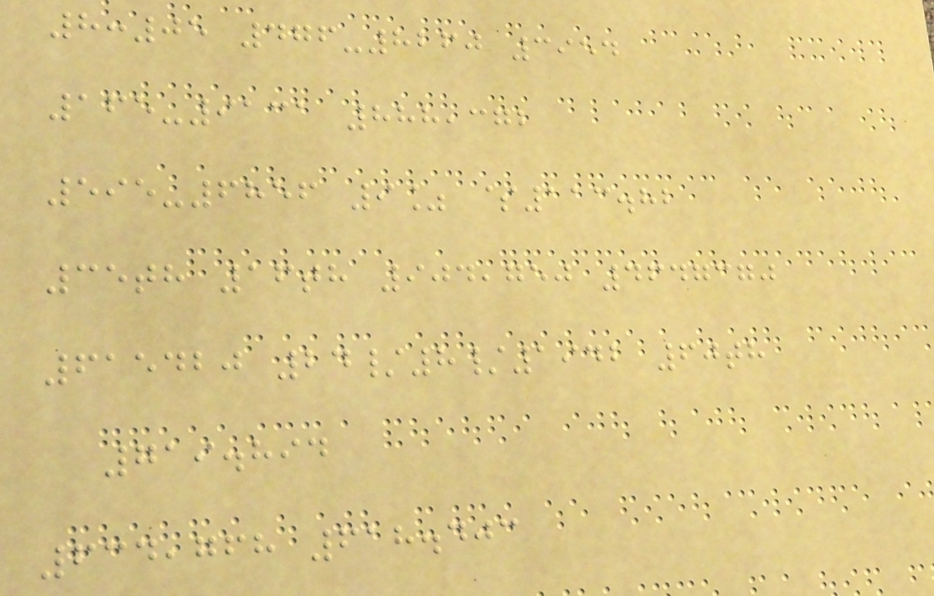8:05 476-8260 3954
165-9131 888,372
595-6856 9% $113.82
35th 16th 904,750 4647370
615420 24/8/1942 60th
719.894
634,768 618.403
